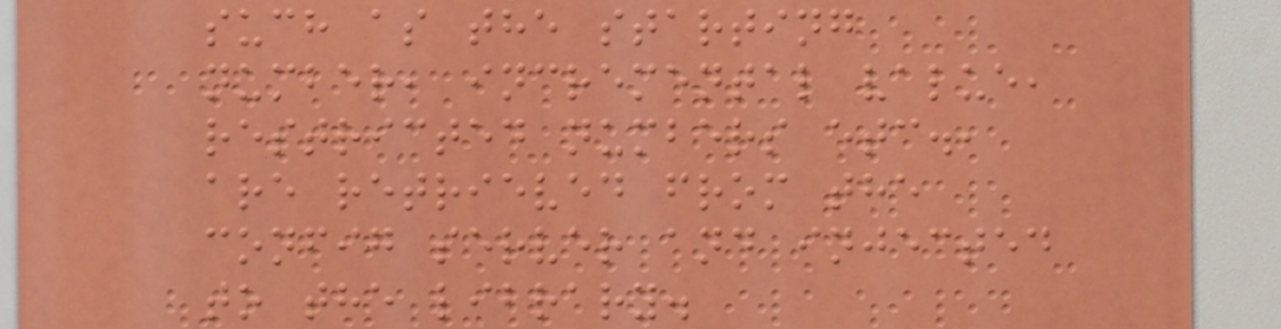such as the starting
number, incremental value,
restricted numbers etc.,
are retrieved from the
config server and injected
to the library.
